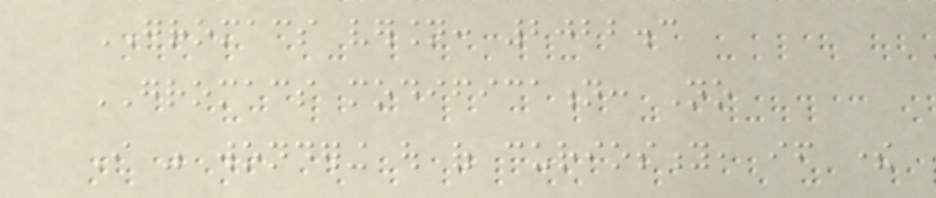GROMACS version: 2022.3
GROMACS modification: No
I was wondering out of curiosity, if there
